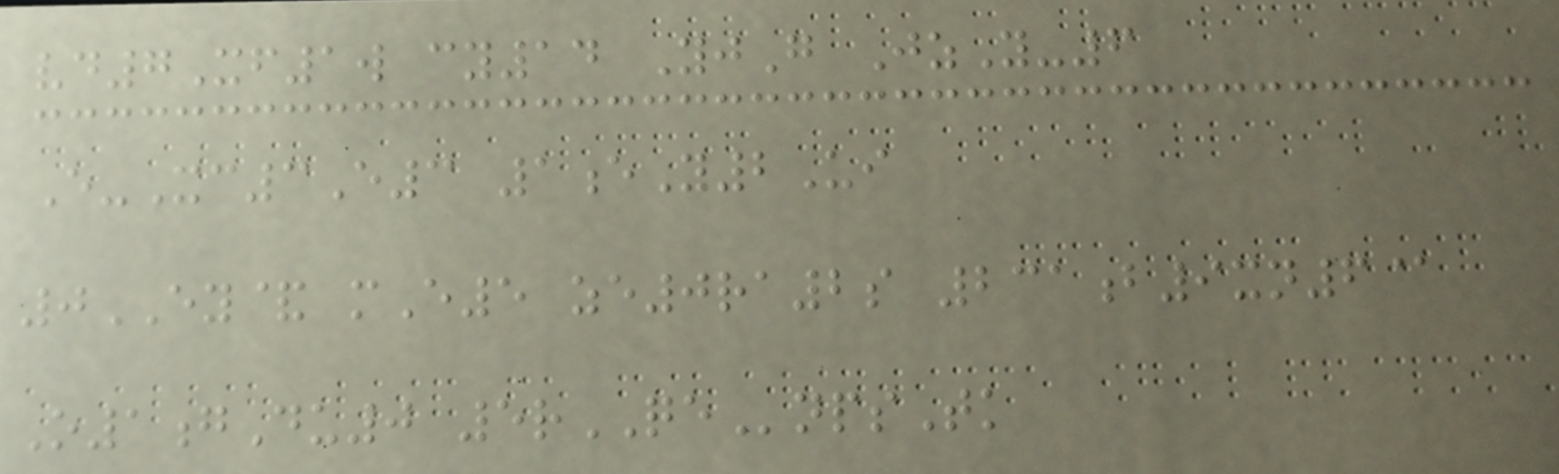vd7Xf1w cy14 YjG JzY-6
E-Xc3E3 1eY2Ui
0EY& mE5 ze0ra2s 231b9xn6@
O1gDu0 5rQEnpsTk
